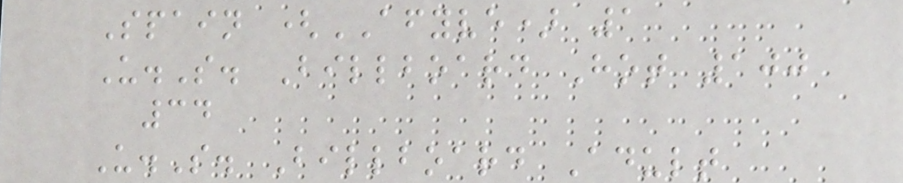Spain (AFYVE) 1
U.S. Billboard Hot 100
34
U.S. Billboard Adult
